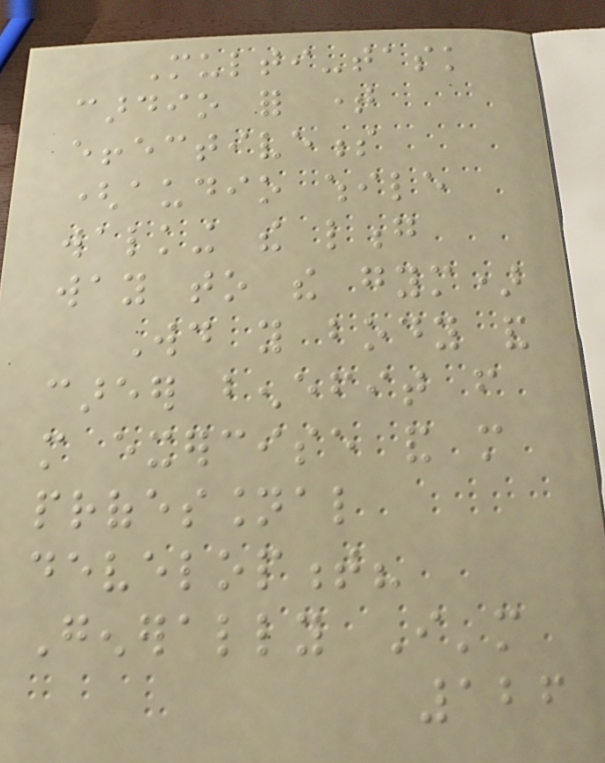Multi-task
cardio for time
effectiveness
(audio while
walking the long
way to the gym)
Would you body and
career benefit from
more exercise and more
professional
development?
Generally I'm
126
